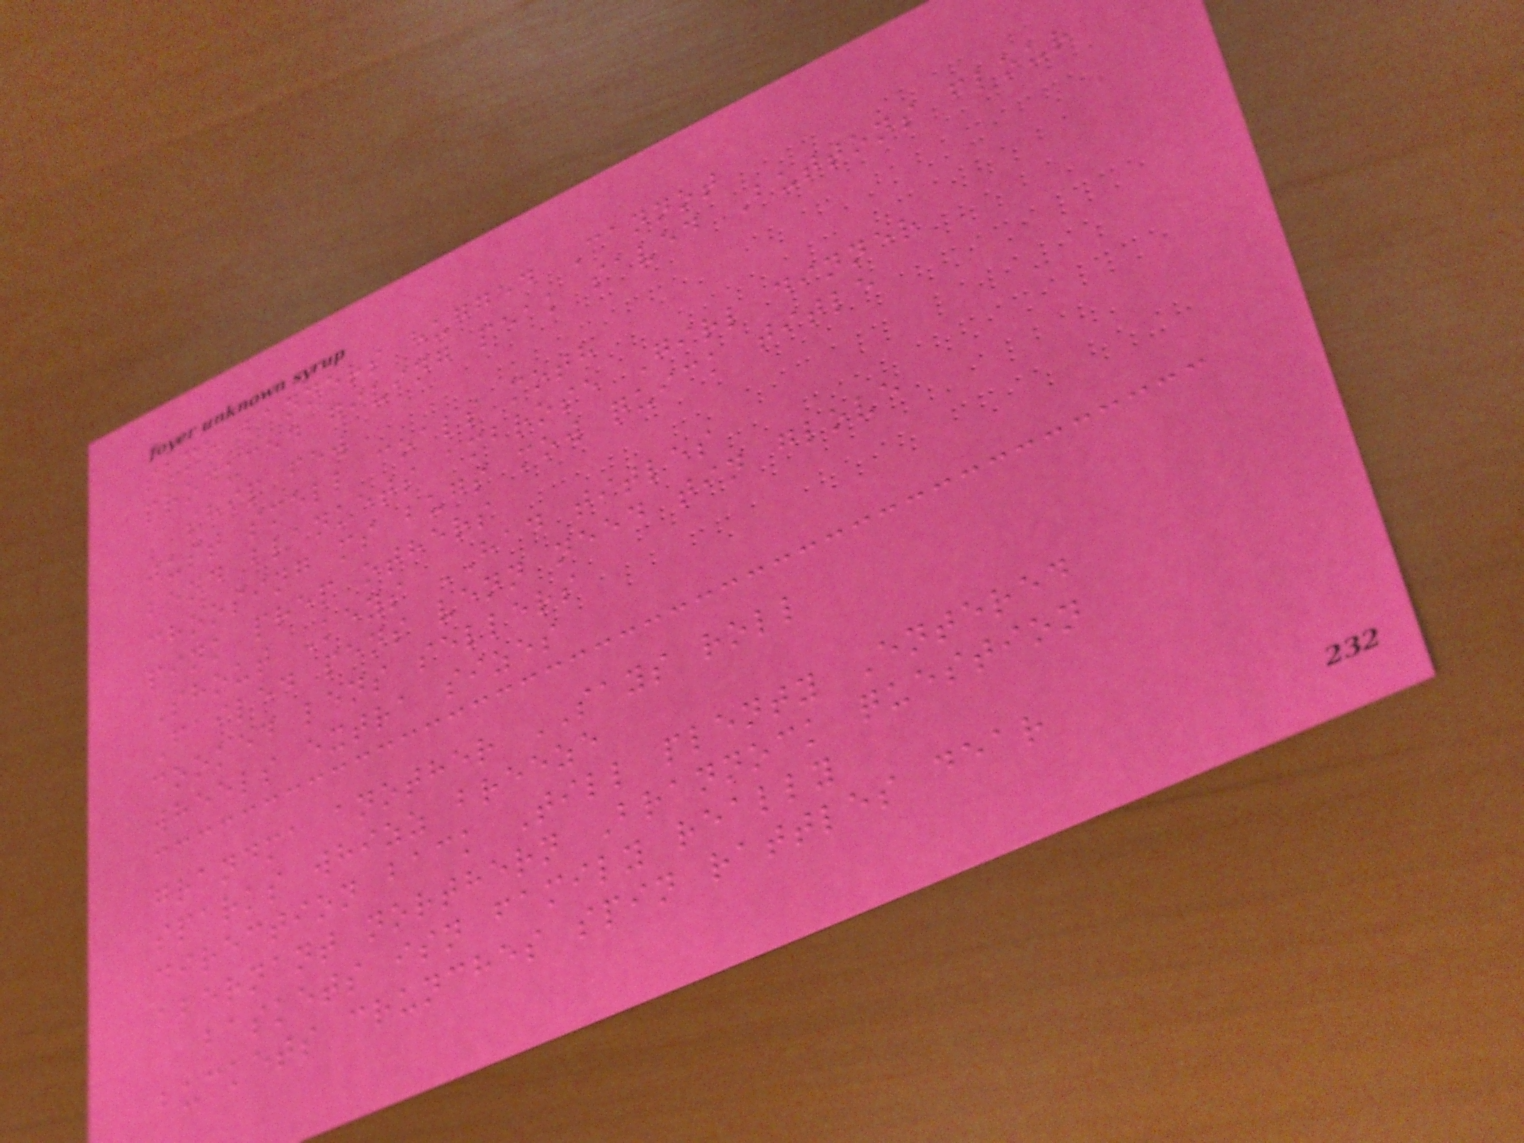same banners hugged Cannot
produced giving peak saved Buttons flour
ship few
just smell coals moth
bend blankets ambrose Girl dinner
choosing ms bugs mow quick title
pink prep others
Shout Keys HAD titles
Failed pens venn need tin glove
cooked lens sellers
wheels extra sizes
grandma another SAYS roll
sparks whizz breeze
direction back Till plenty Entered
abernant northern Brannock question
baskets isn family really
buckets crunches spin rattles dear
